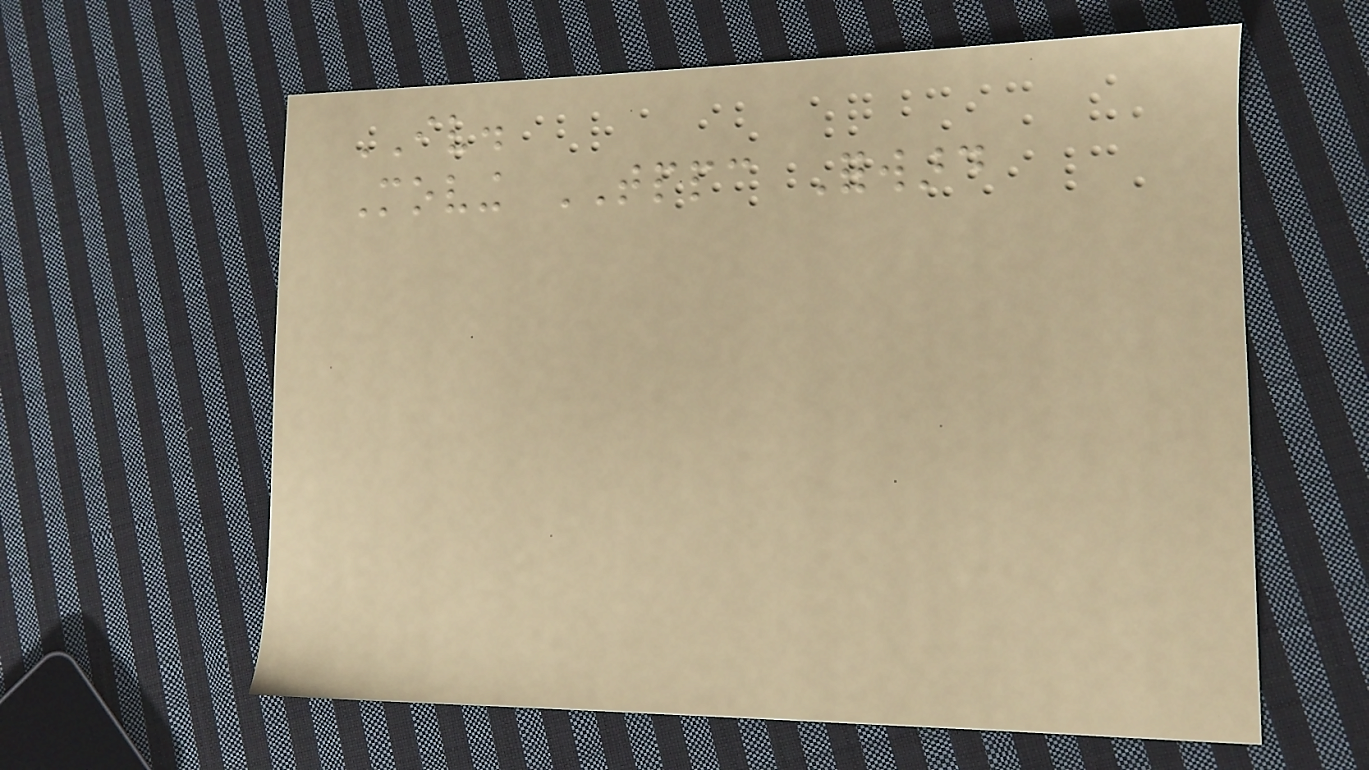IV.
Moving TPPC Forward
